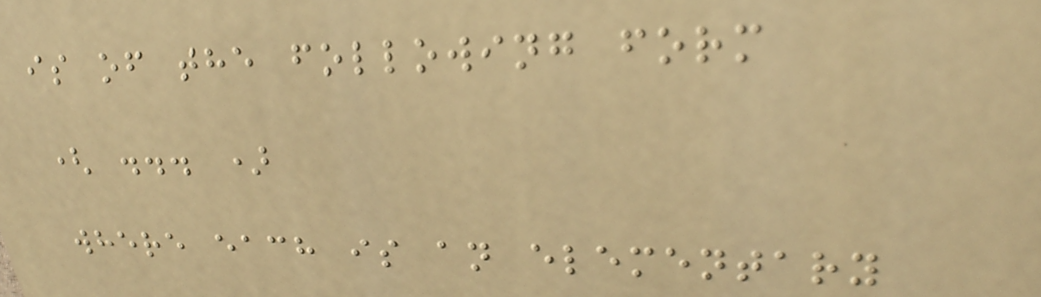is of the following form
( ... )
where each is an elementary
